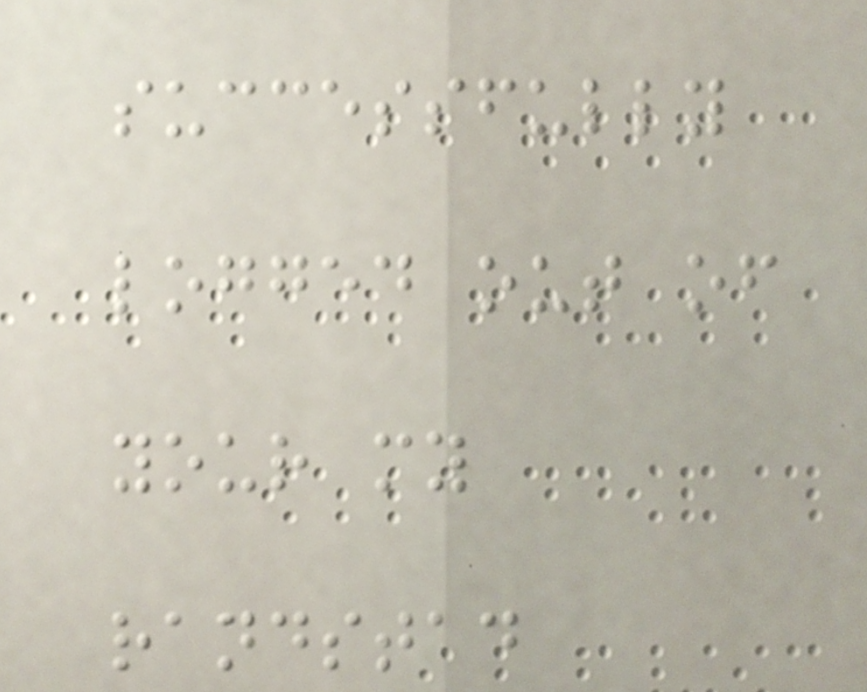successfully
logged out of
your my
randstad
